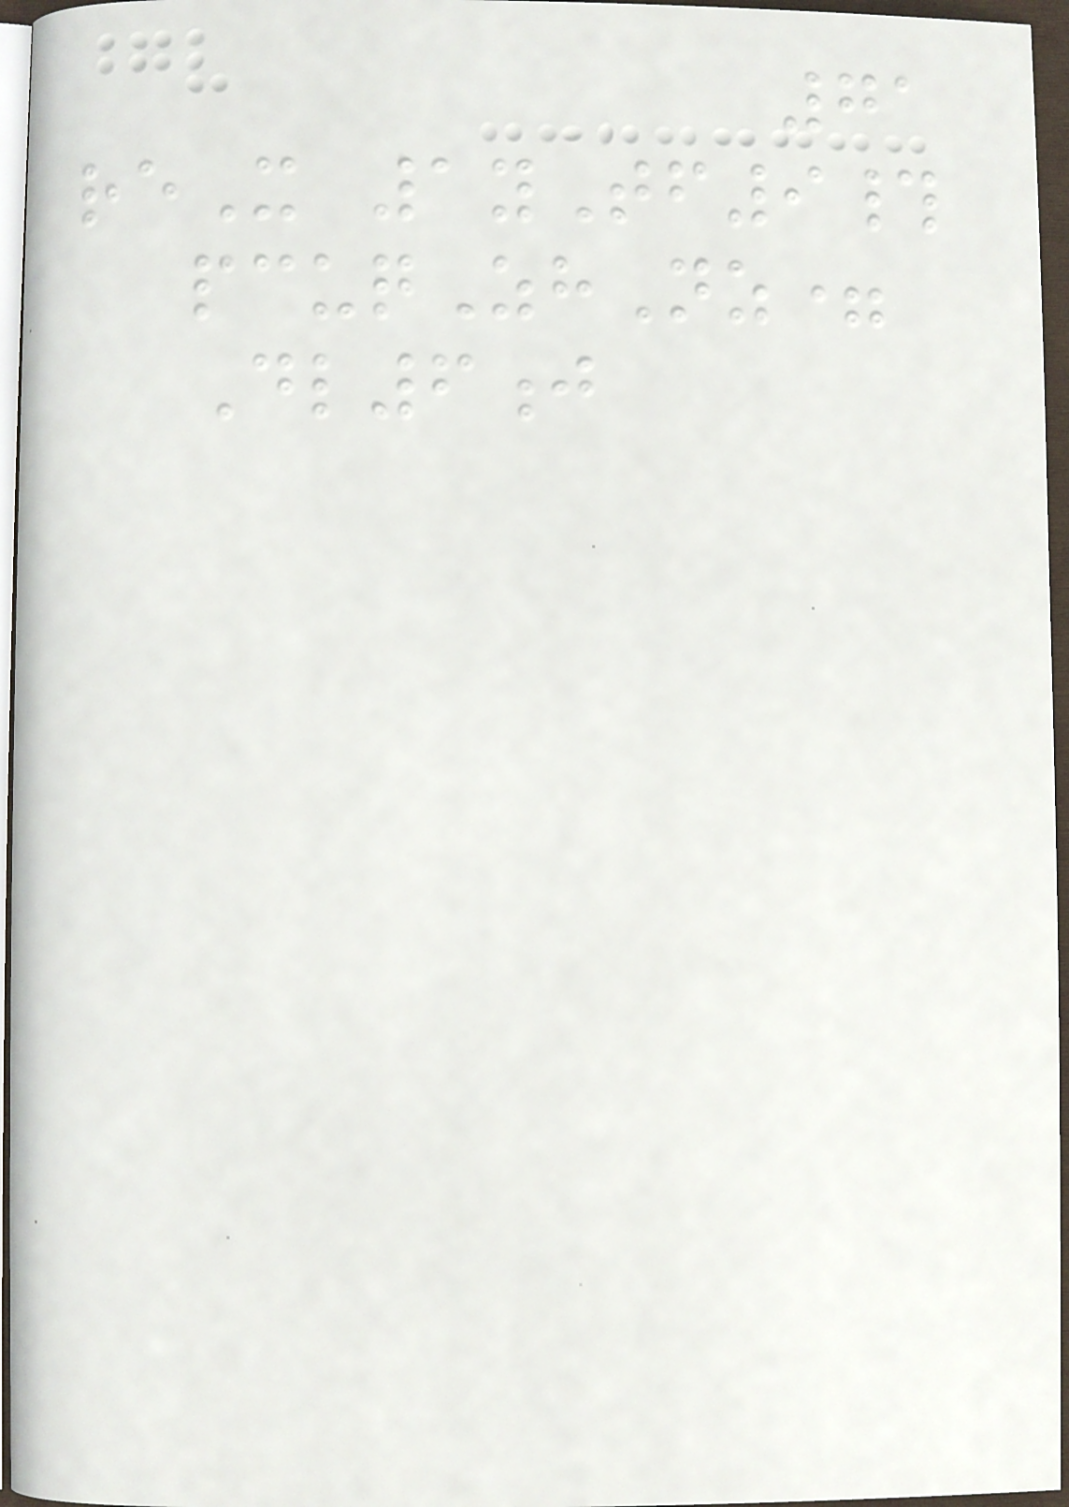71
reX 1yTf9#
pcuqZhNz=
Dl6j
